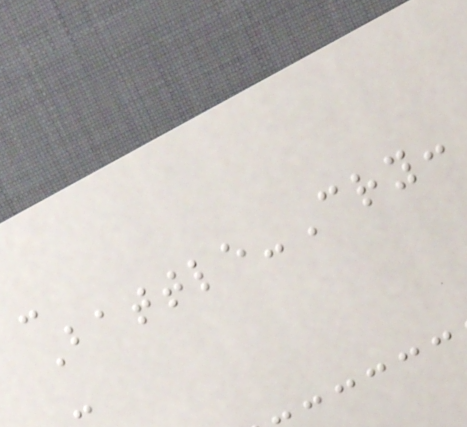-
Battle-Cry:
-
